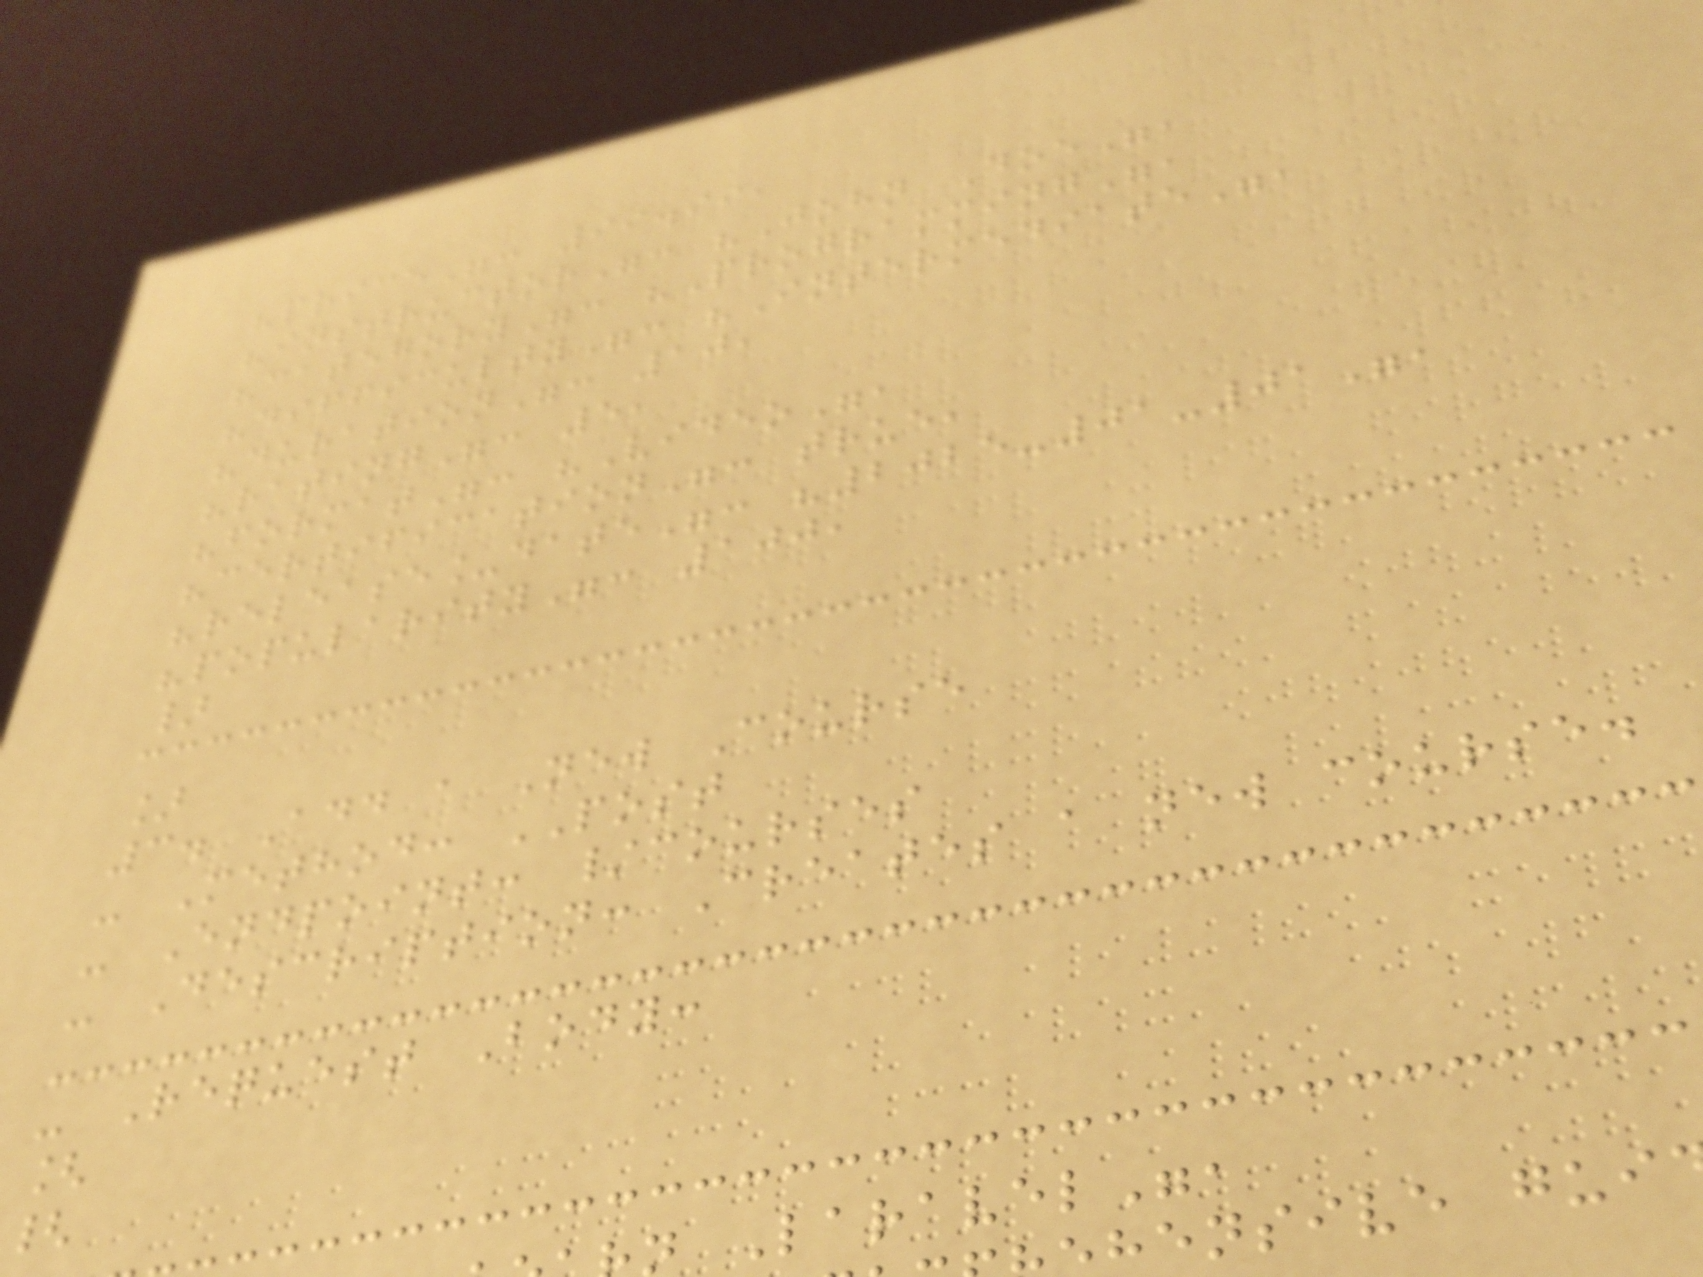"price": 99.99,
"instructor": "John Doe",
"category": "Programming",
"difficulty": "Intermediate",
"duration": 10,
"rating": 5,
"format": "Video",
"certification": true,
"release_date": "2025-01-01",
"popularity": 100,
}
]
3. Add a New Course
- Method: POST
- Endpoint: /courses
- Description: Creates a new course.
- Request Body:
[
{
Laravel",
hensive gui
